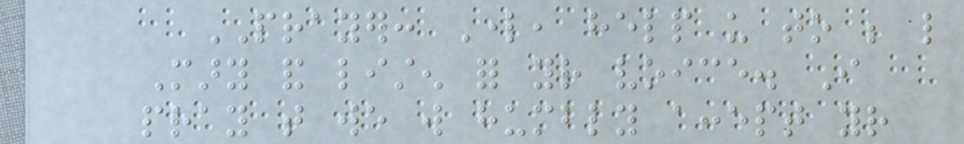PRAYER: Lord, help us to be like
Mary and listen for your voice. I
pray that we will humbly accept your
